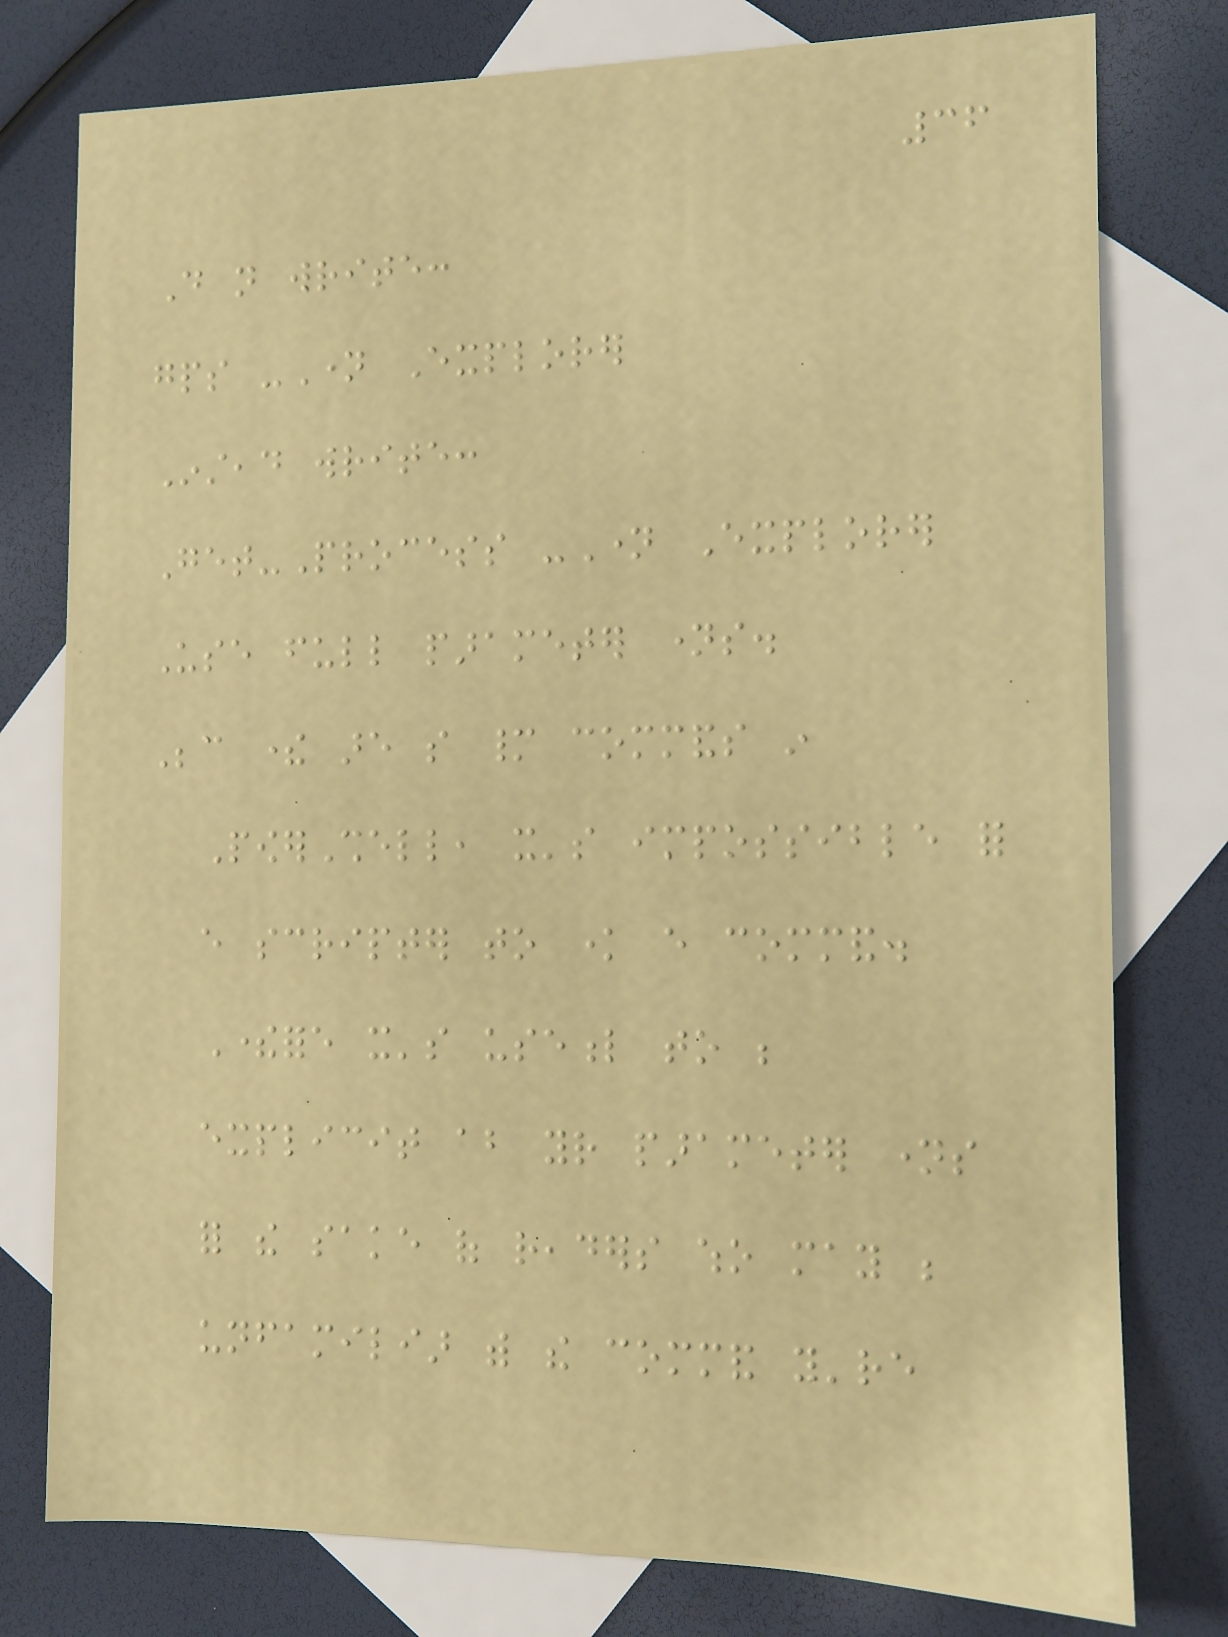36
Do not write:
gps -Name Explorer
Instead write:
Get-Process -Name Explorer
Use full parameter names.
Because there are so many commands in
PowerShell, it's impossible for
every scripter to know every command.
Therefore it's useful to be
explicit about your parameter names
for the sake of readers who may be
unfamiliar with the command you're
